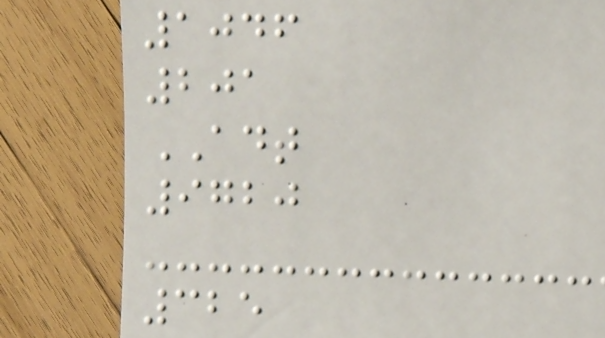1046
201
ADT
9720
325
